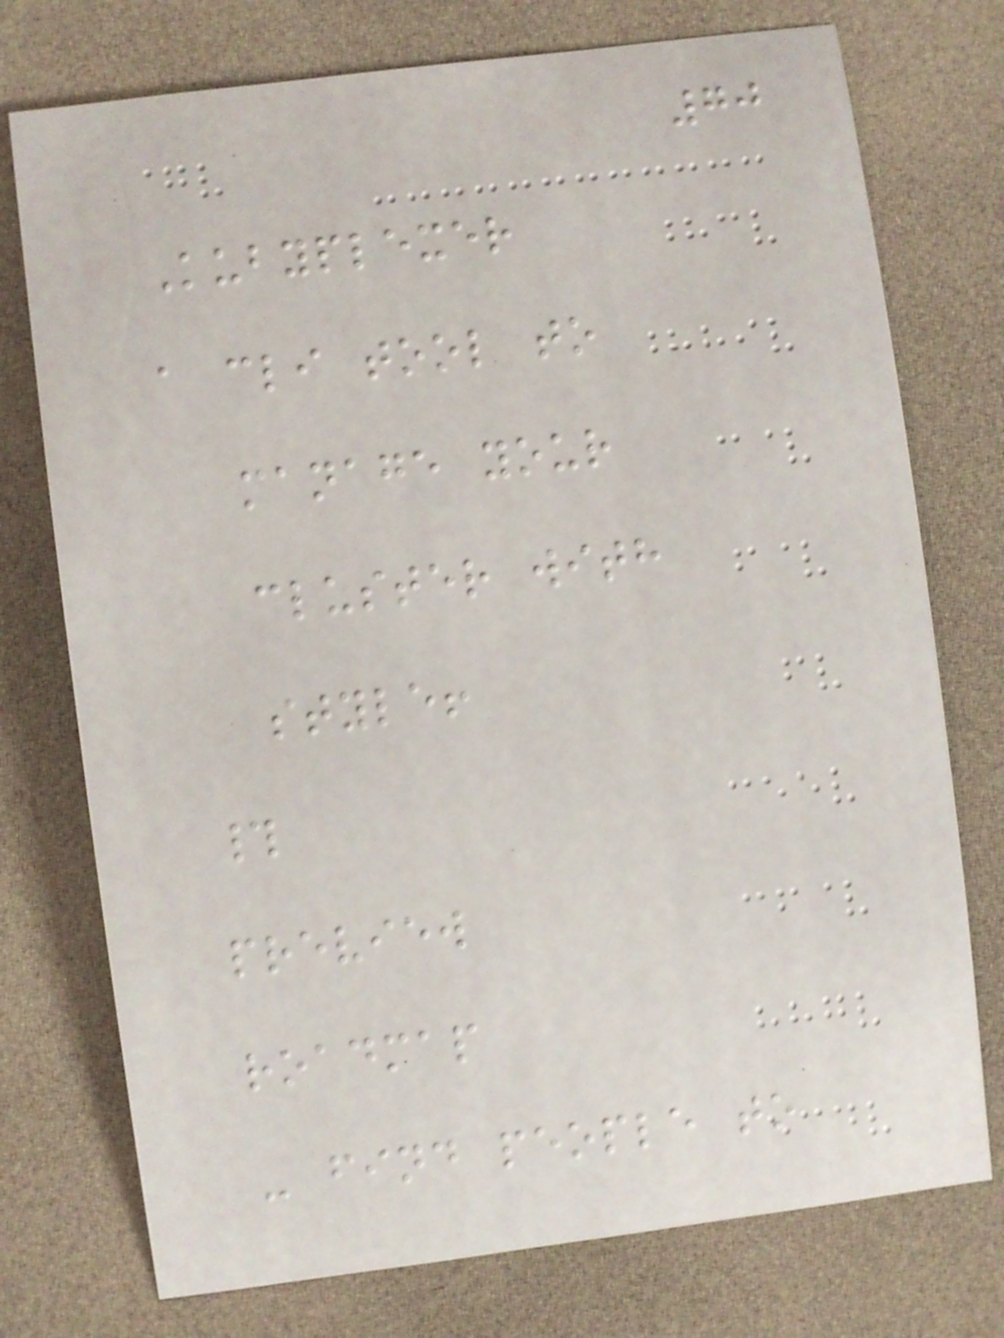70
Kubyplexer
a cli tool to
manage your
cluster with
style!
#
preview
roadmap
- find people to
